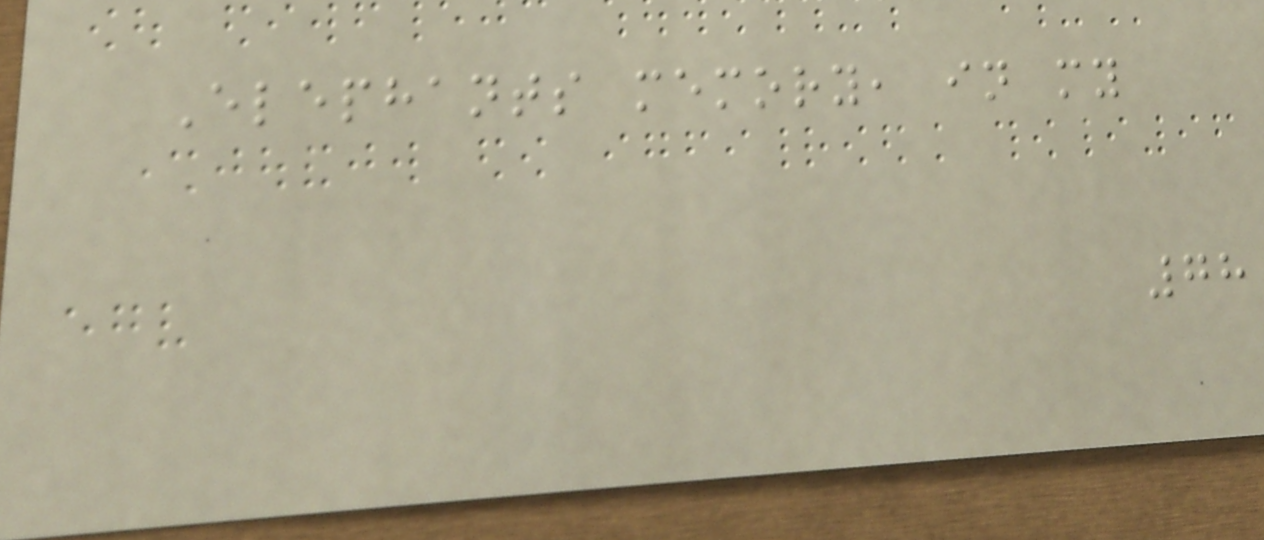Elephants memory, in my
78
